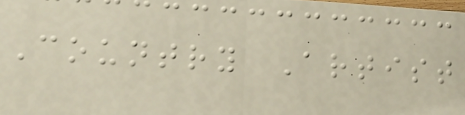Country Artist
